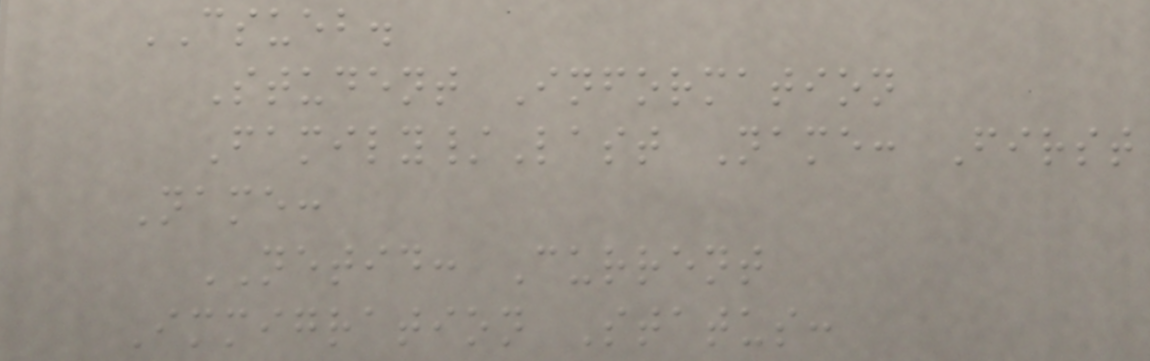CSUEB.
Student Information
Family/Last Name: First
Name:
NETID: Current
Immigration Status:
